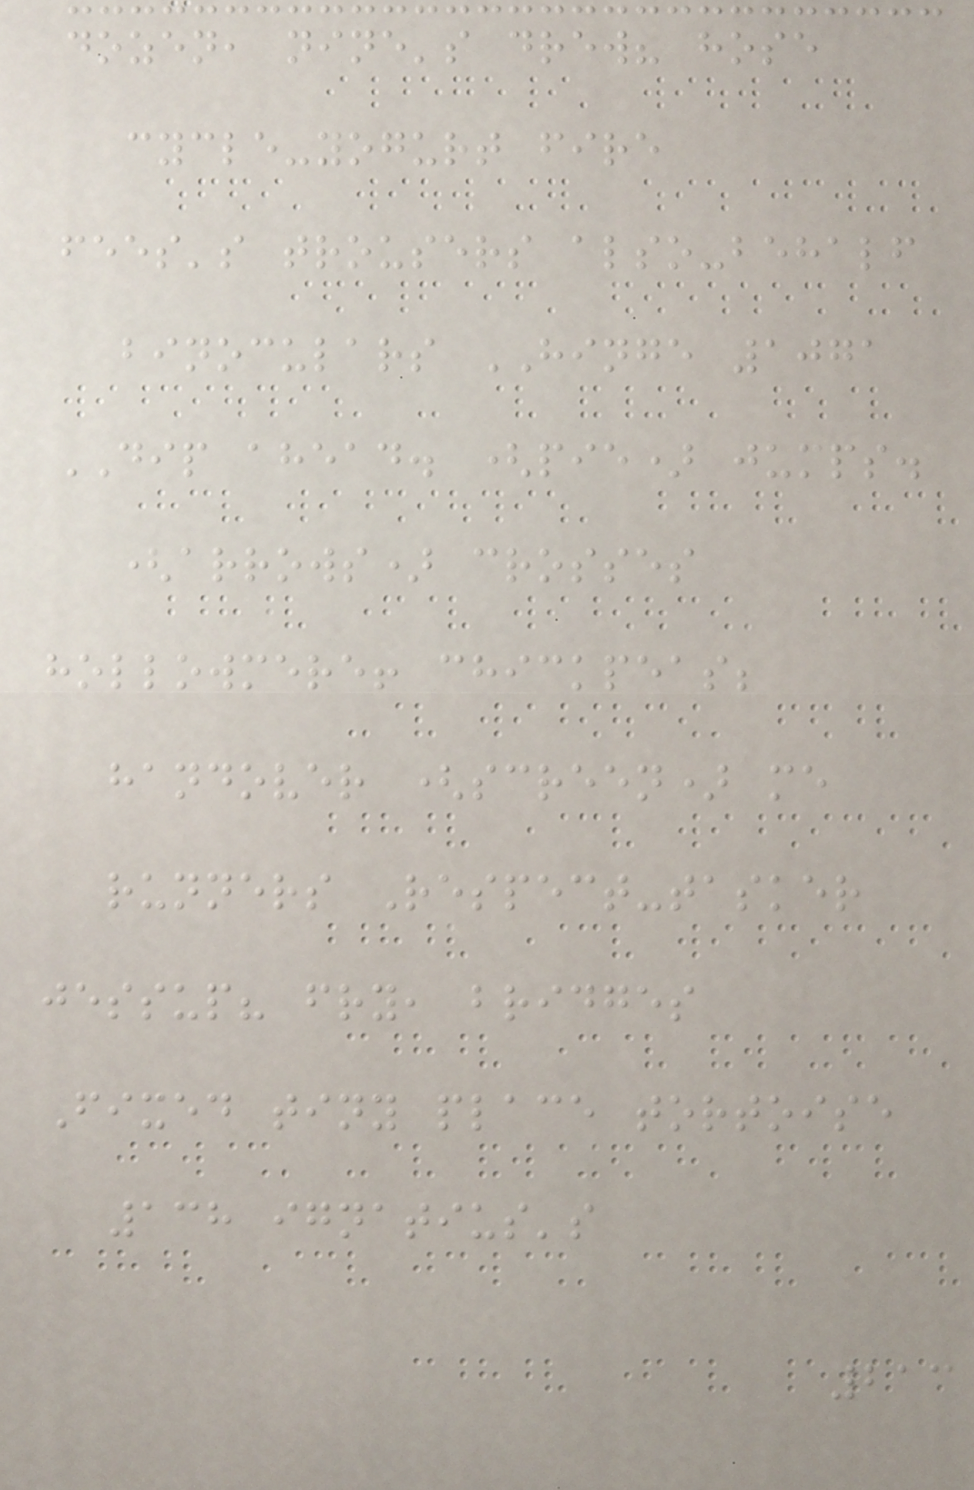dozen, nine's drew? hose
cycle-yogurt fire
fees's trousers also-behalf
binoculars HINGE 1071
DIP ahead. (pie) jumps.
(arrows) crosses
hollowmere! chickpeas;
handover (screen) me
runners Respect-tasker
jessup? fry, bridges
Fixed tiny place tortoise
138 ignatius's
213
